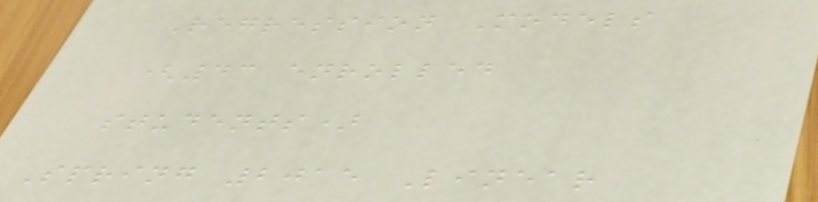Regression Models
(43 enrolled
students)
Spring 2015 Linear
